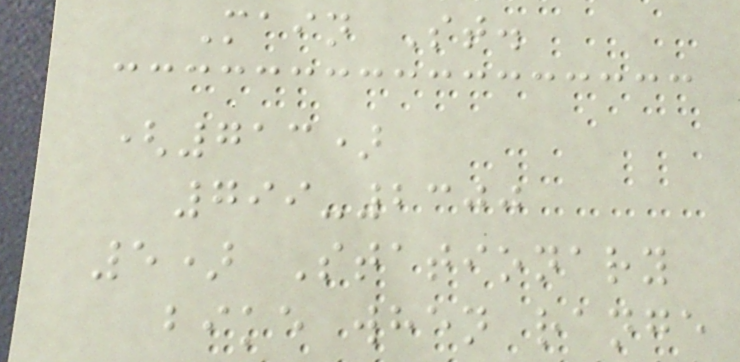Main St.
(713)
799-2300
5) Stationary
bike when range
